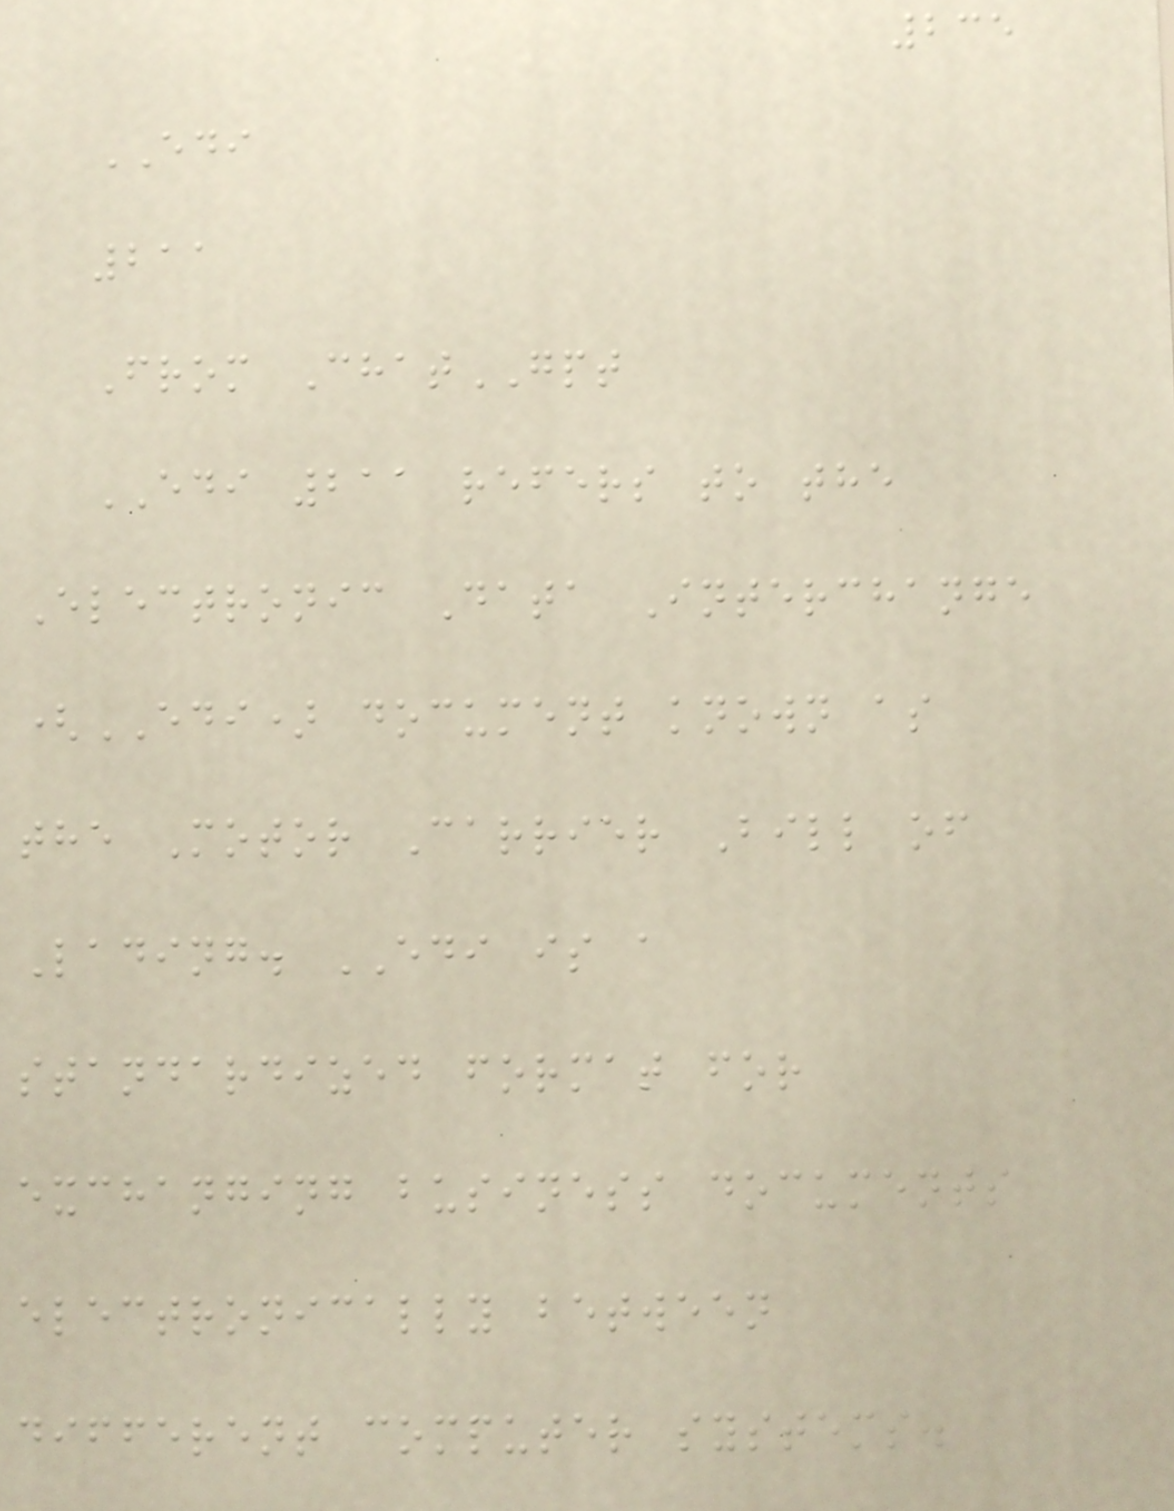235
EDI
211
From ChatGPT
EDI 211 refers to the
Electronic Data Interchange
(EDI) document known as
the Motor Carrier Bill of
Lading. EDI is a
standardized format for
exchanging business documents
electronically between
different computer systems.
